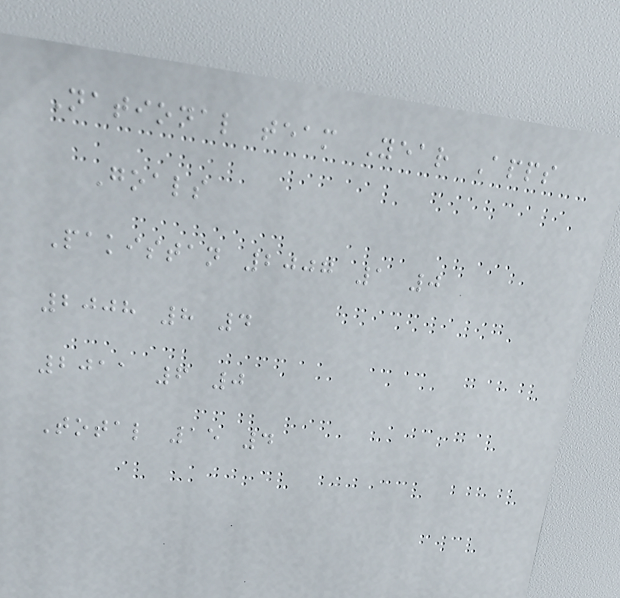National team Year Apps
Goals
Pakistan 2007 1 0
2008 8 4
2011 6 0
Total 15 4
